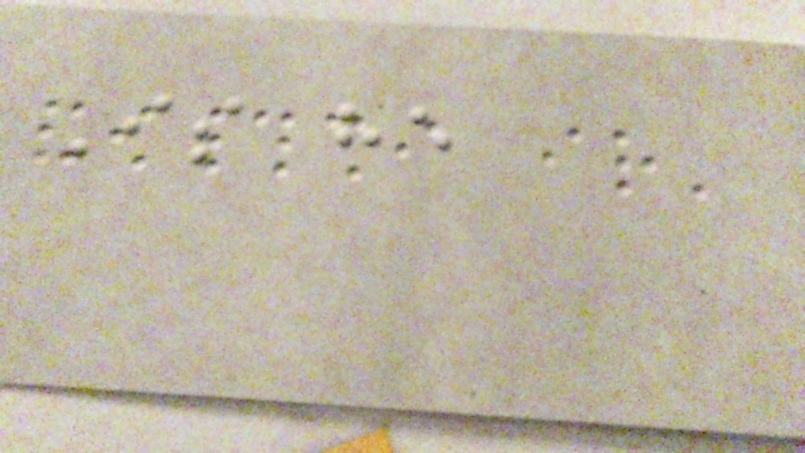Is he
